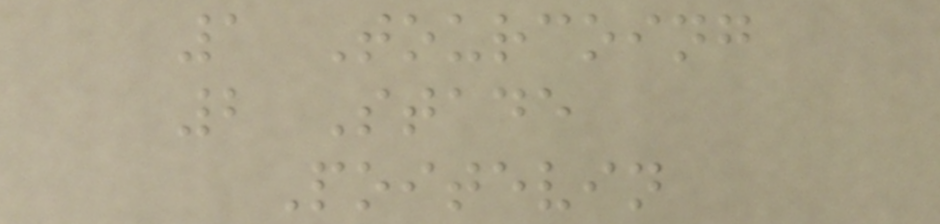1 Tourcoing
2 Stade
Poitevin
